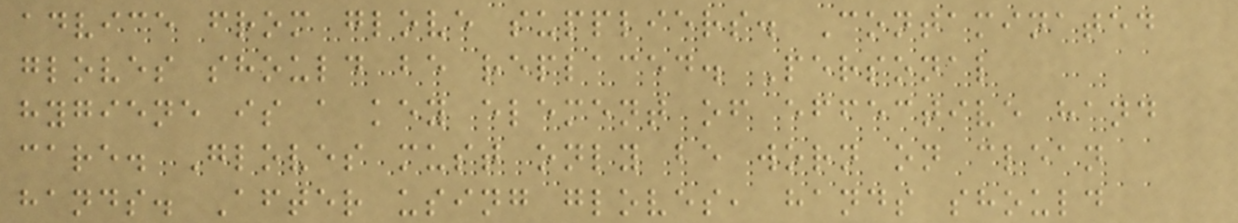advice from glove suppliers. Contaminated
gloves should be replaced. Personal
hygiene is a key element of effective hand
care. Gloves must only be worn on clean
hands. After using gloves, hands should
